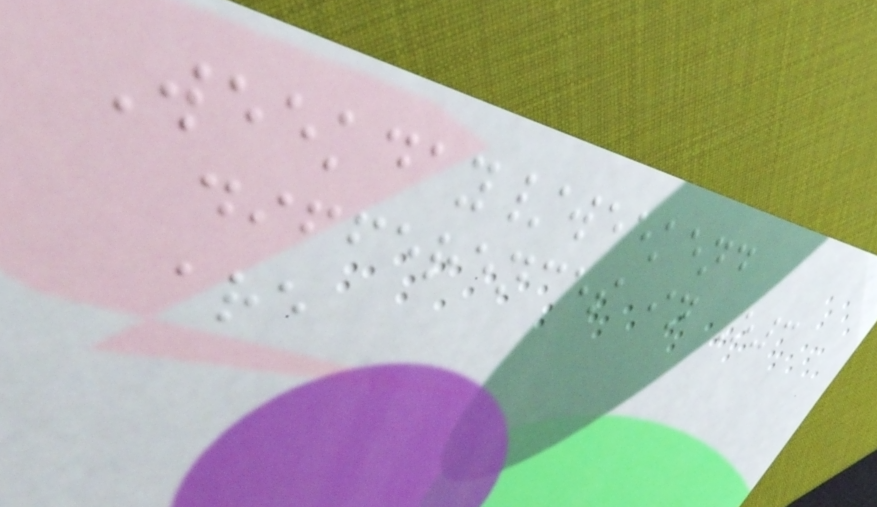Weekday/weekend
differences in O3
are
